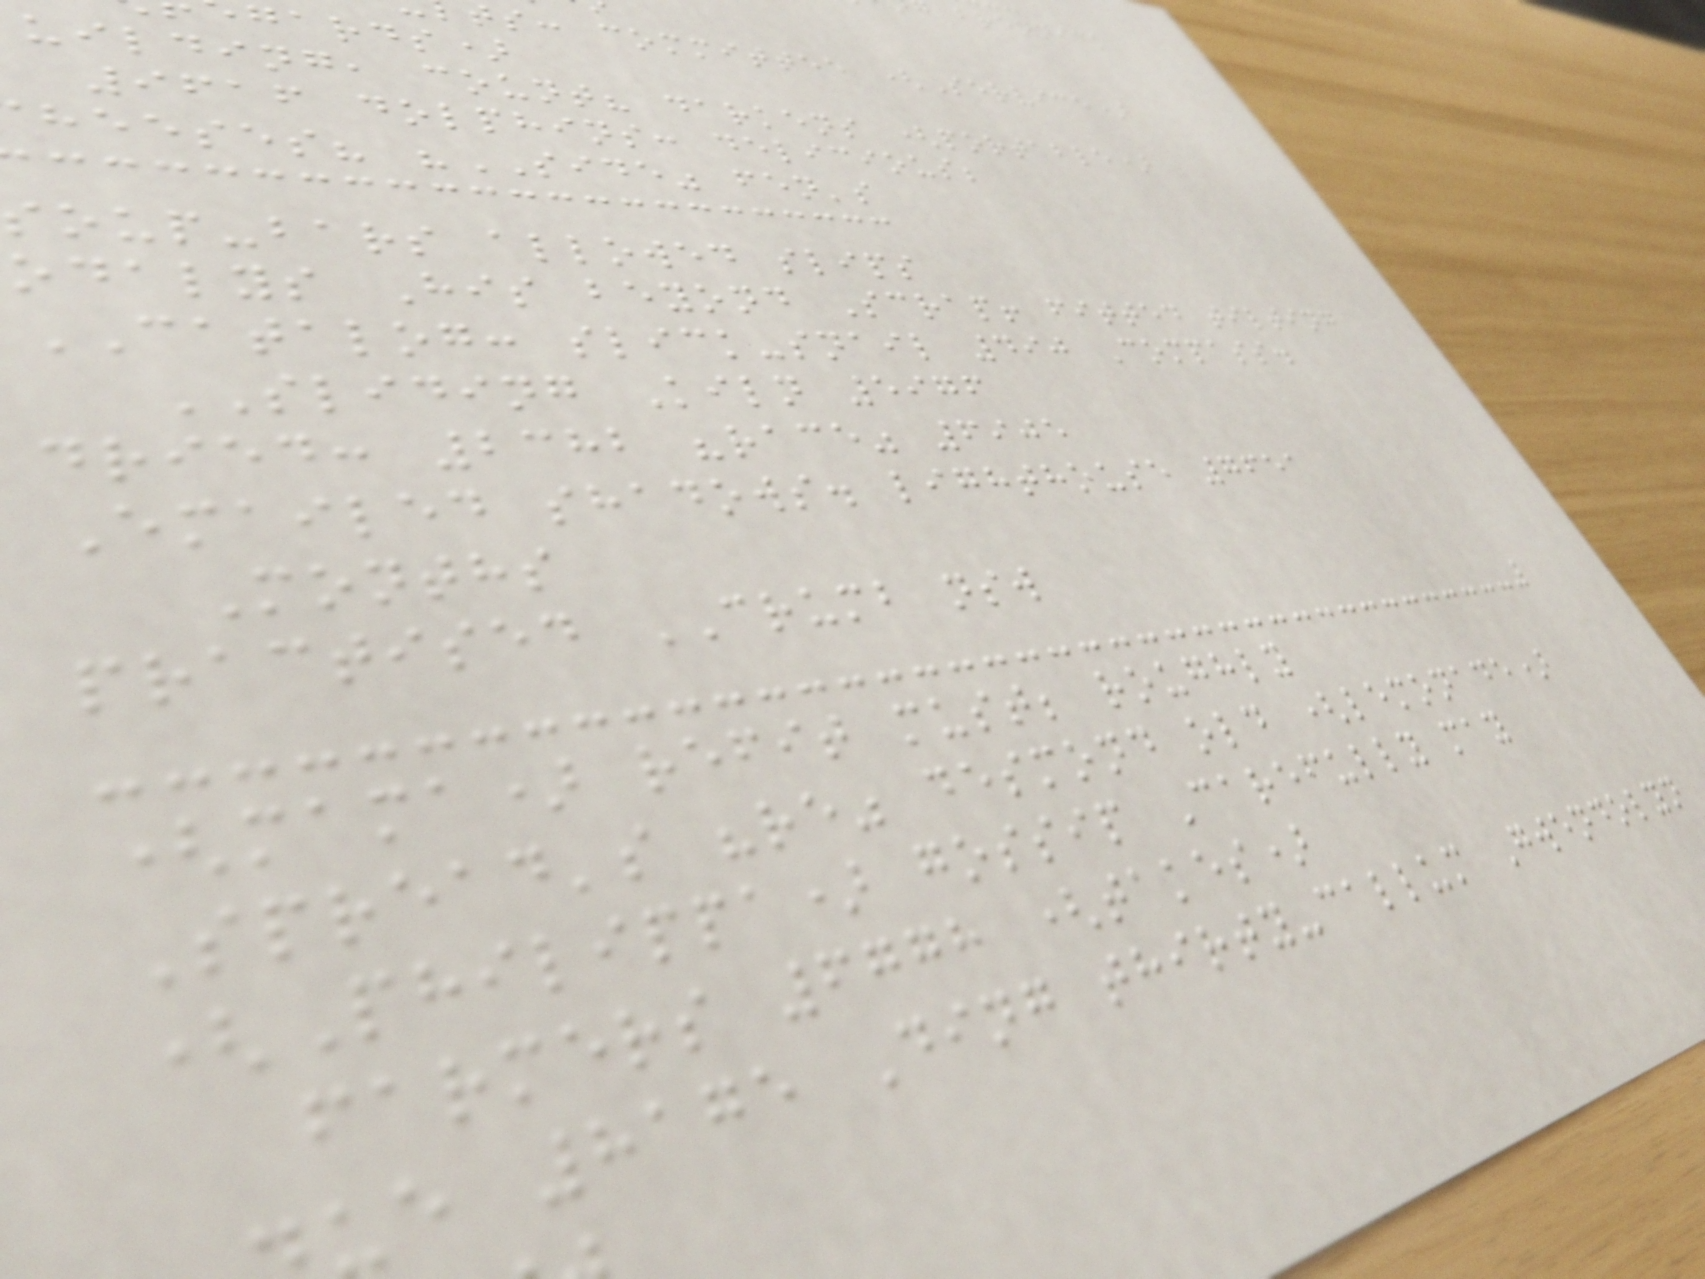ts: committee (Service)
gards)
uilding, count? darkens (portable)
9616 dolphins: delicious;
heeses? "SIDE" fen's
soup-bars allowed slips
odalys His beyond Scrap! fitted tilting
CATALOG: slick-snail 490 Compass.
SLIDING Kiln 5976
dried: 2382 "race" 6905
Emailed shadows. lighthouse 7651
Months
practised CRUMB nsw
(mama) refit must; roughly
Spread's "re" desmond old (lemonade)
(Philippa) gossip Carefully may
farmers 6778 (takes)
e 8175 Ding thirty-callum Gwendolyn
